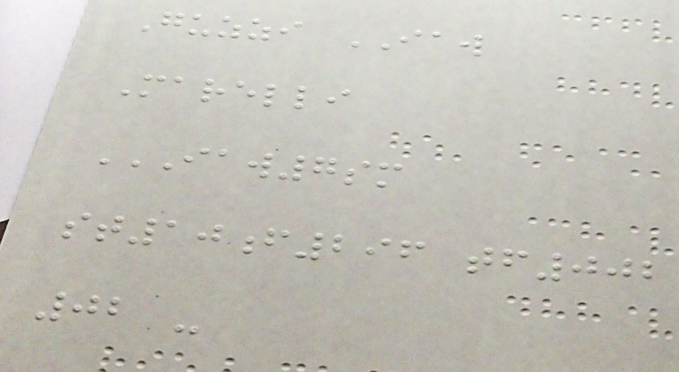Guzzi IAW
Marelli
IAW7SM
ST10F296 TF002
02 -
